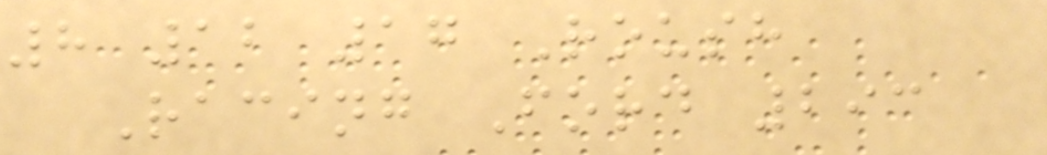8 12 17 Roush
Racing Ford 293
